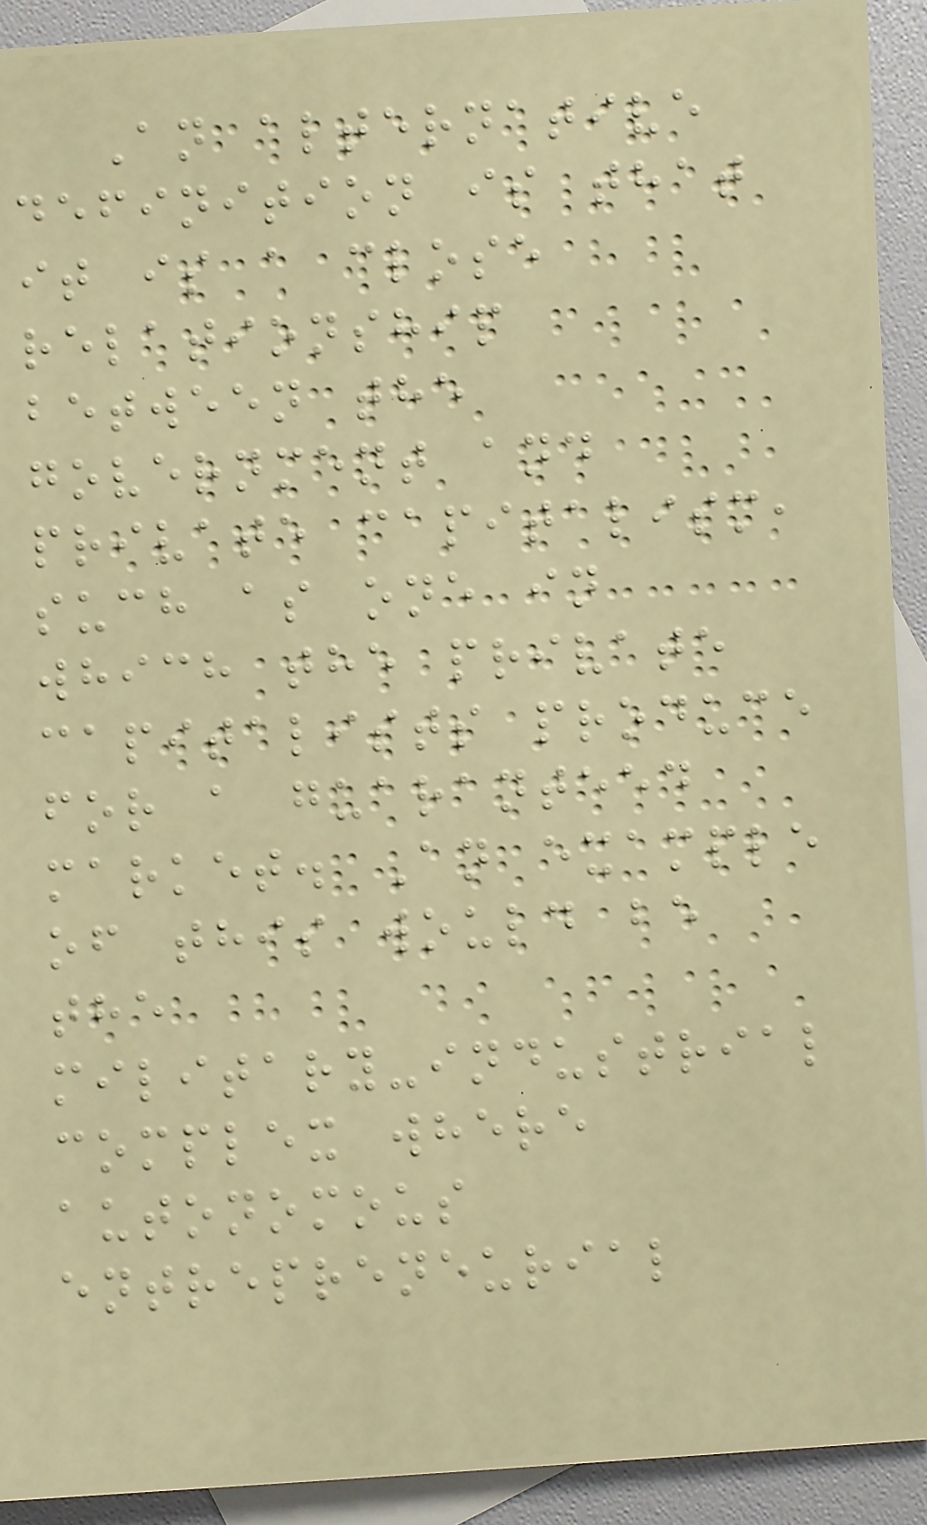An alternative
definition is that
it is a close
relationship
between the
government and
private capitalism,
such as one in
which the private
capitalists produce
for a guaranteed
market. An example
of this would be
the
military-industrial
complex where
autonomous
entrepreneurial
